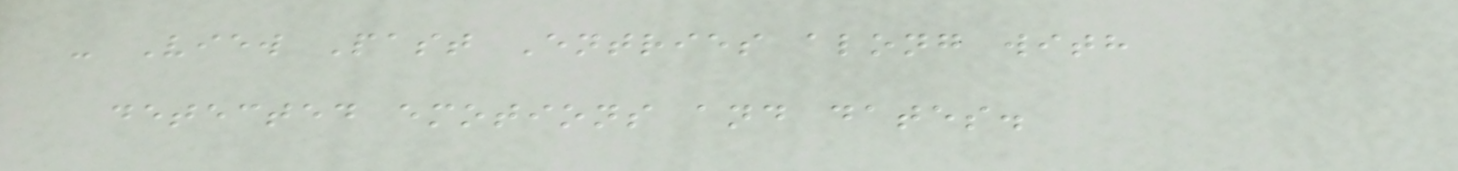- View Past Entries along with
detected emotions and dates.
